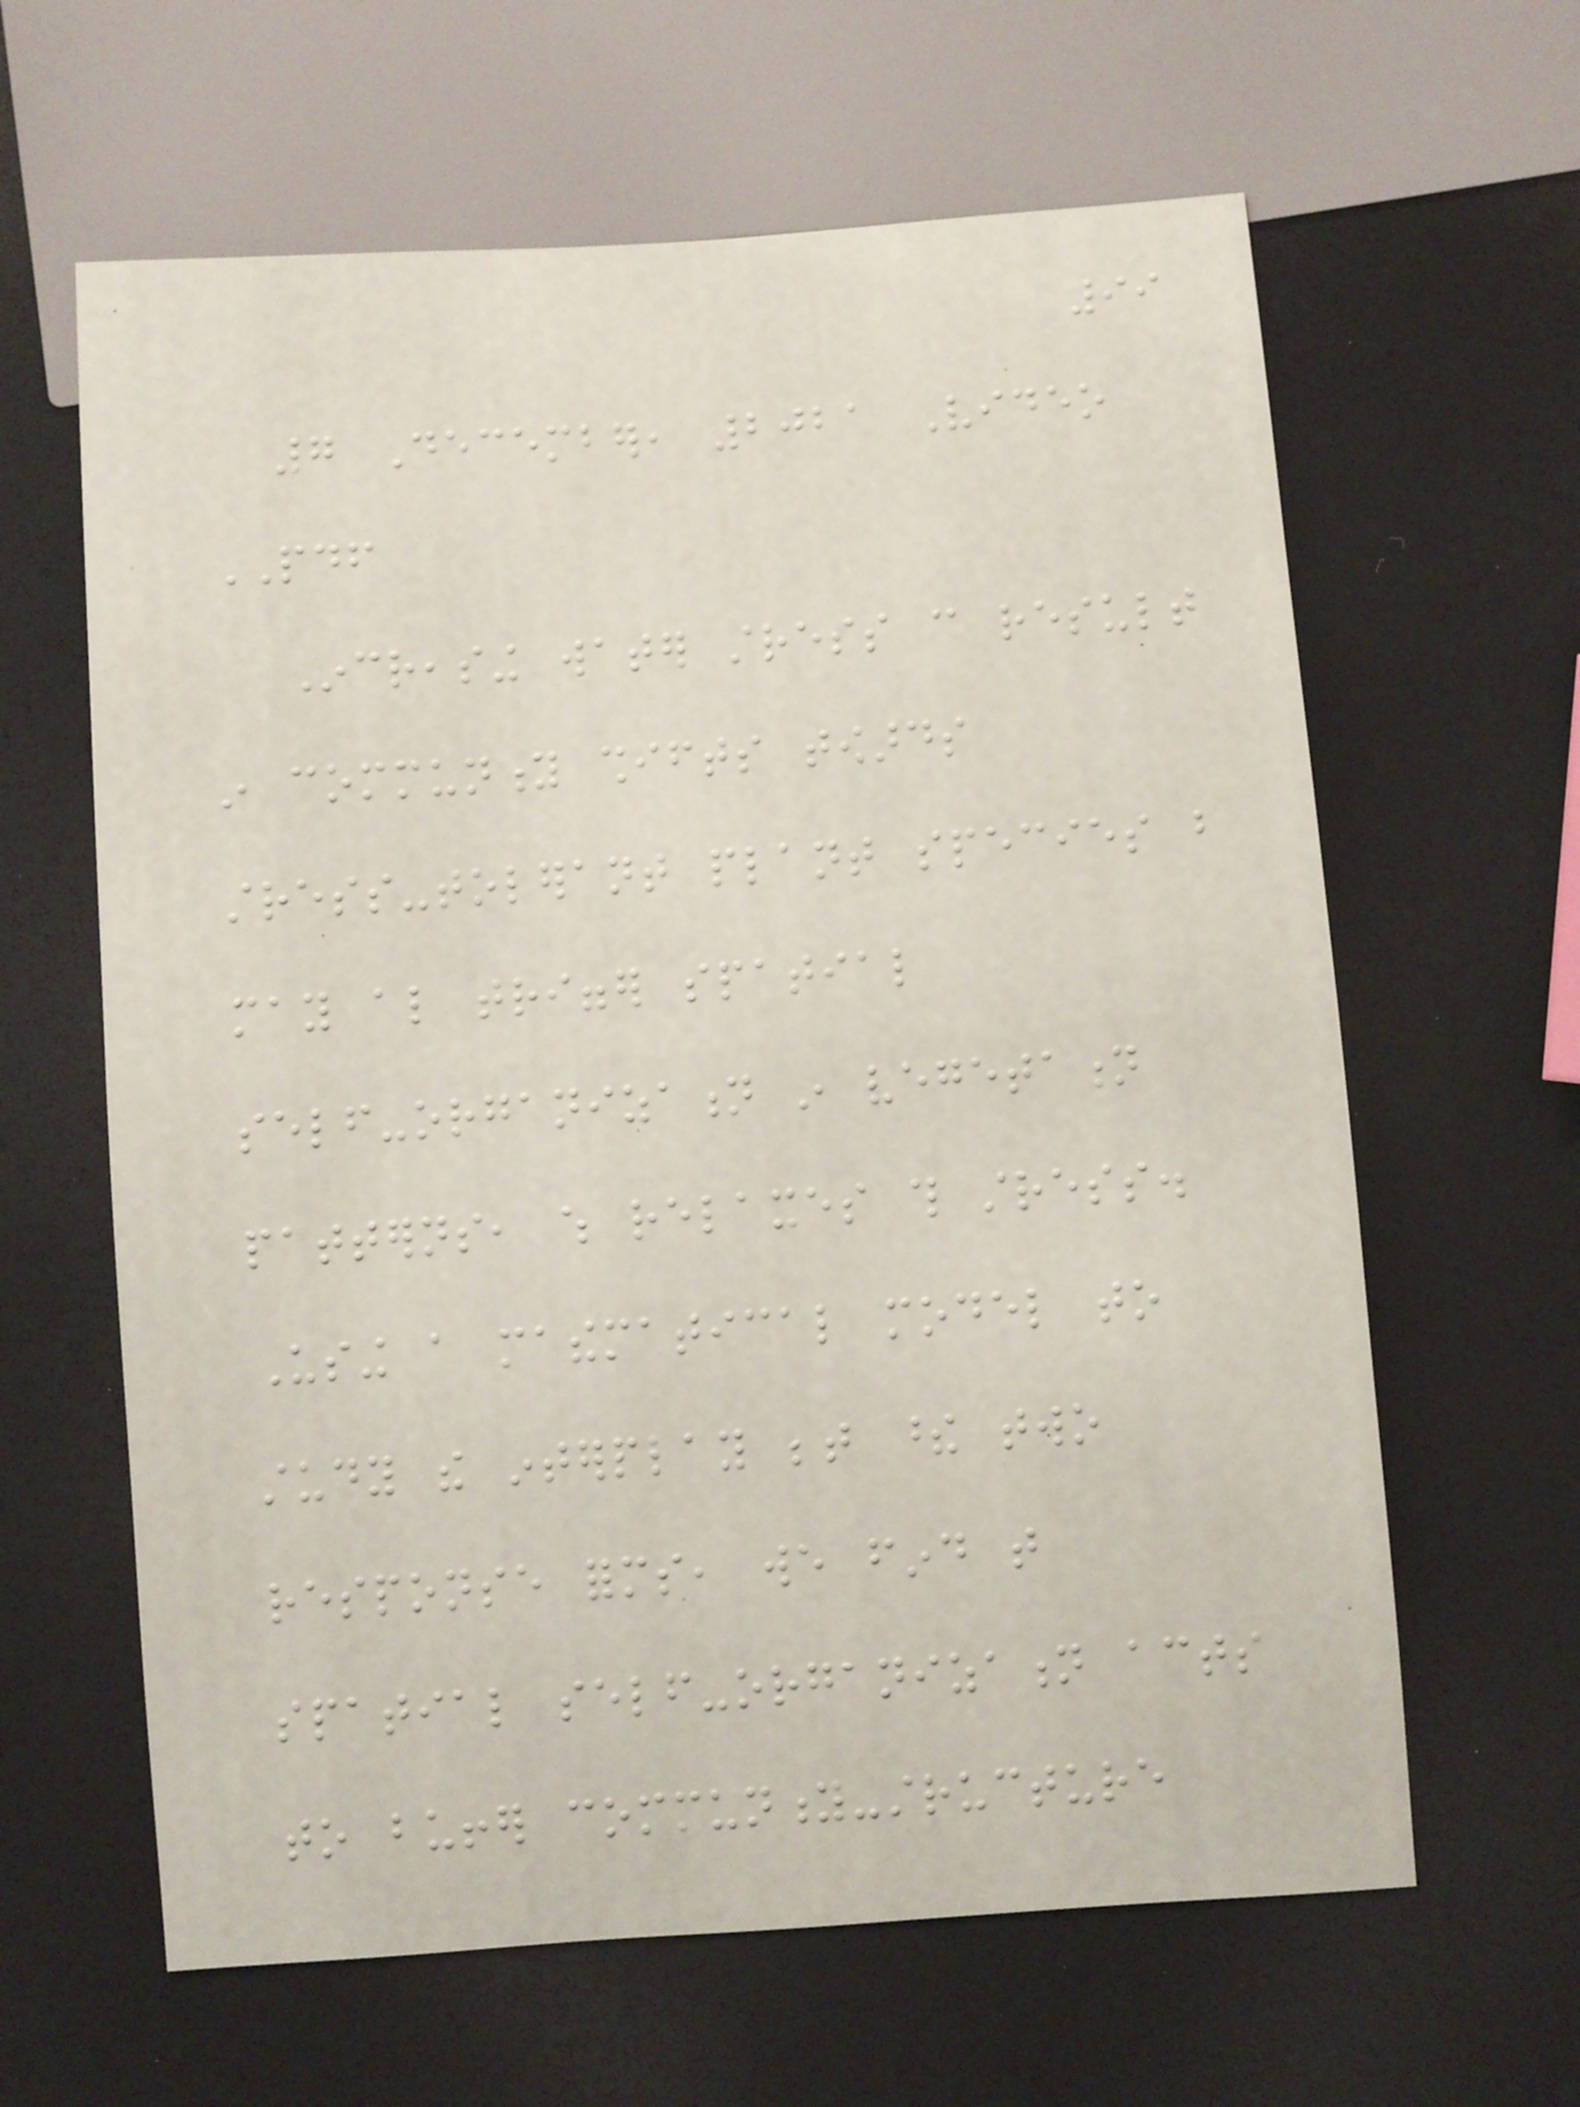99
7 December, 2021 Video
PDF
Increasing water stress can result
in community shifts towards
stress-tolerant plant species but
may also trigger spatial
self-organization in vegetation
patterns, which relaxes this stress.
Using a mathematical model to
study the interplay between these two
response forms, we find that
spatial self-organization acts
to buffer community-structure
